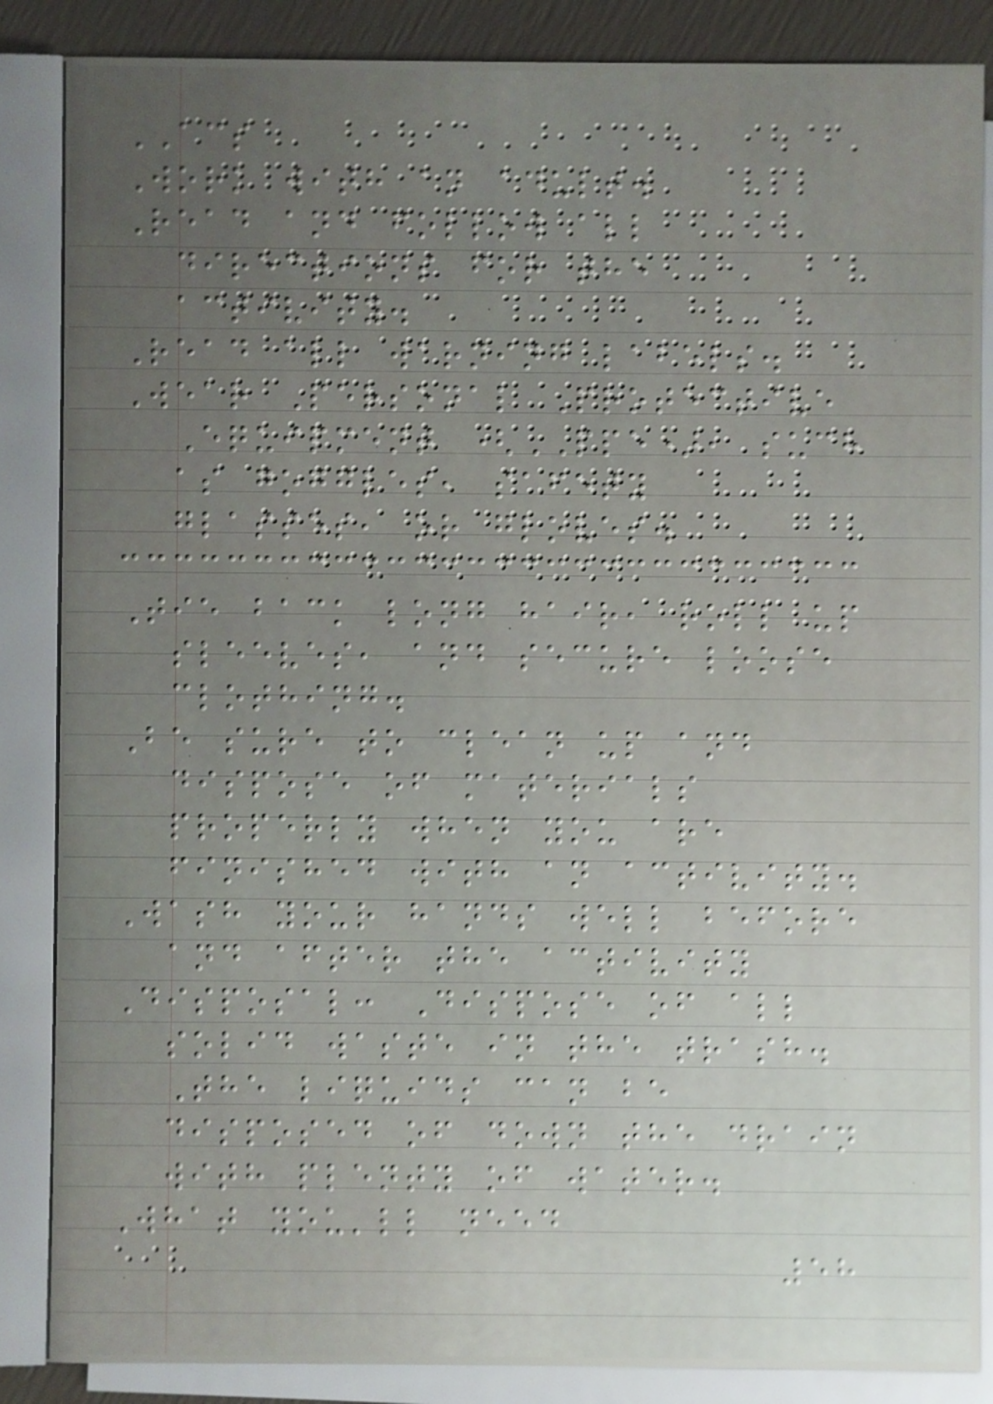ACS
Work with an adult.
Read and follow all
directions for the
activity.
Read all warning labels.
Wear Personal Protective
Equipment (PPE), such
as goggles, safety
glasses, or gloves.
Tie back long hair, roll up
sleeves, and secure loose
clothing.
Be sure to clean up and
dispose of materials
properly when you are
finished with an activity.
Wash your hands well before
and after the activity
Disposal: Dispose of all
solid waste in the trash.
The liquids can be
disposed of down the drain
with plenty of water.
What you'll need
58
